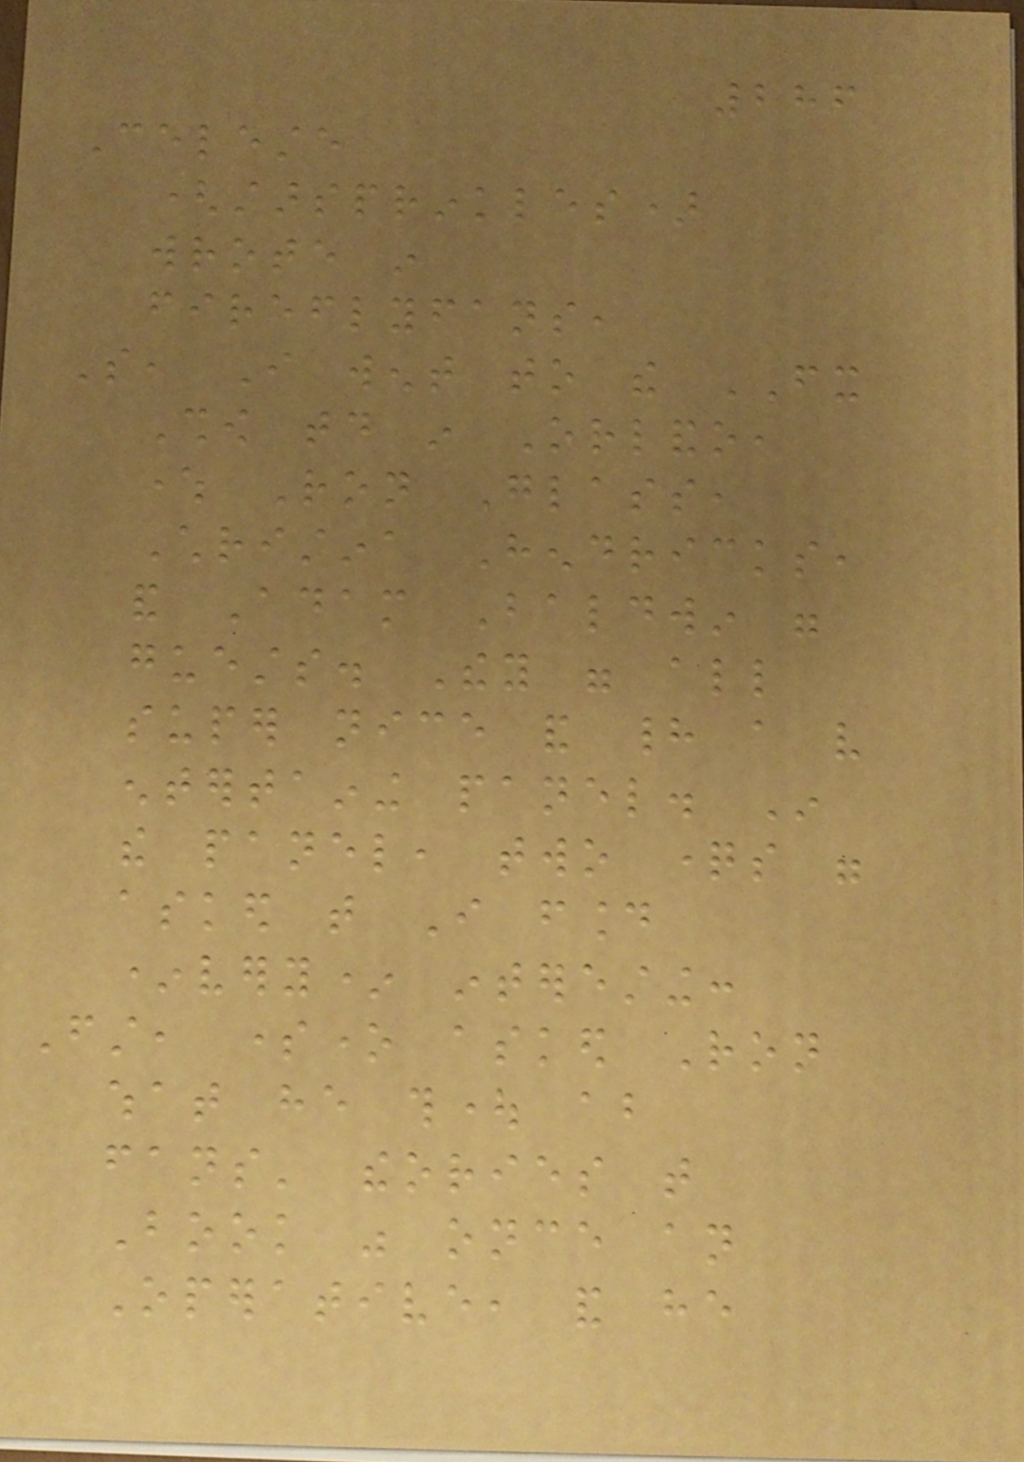286
Celeste
(starsprinkles)
wrote in
fireflyfans,
So, I went to the FX
Show today in Orlando,
where Ron Glass,
Christina Hendricks,
and Adam Baldwin were
guests. They were all
super nice and had a very
entertaining panel. In
the panel, two questions were
asked that I found
*very* interesting:
First, someone asked Ron
what he thought about
fans' theories that
Book was once an
Operative, and he
